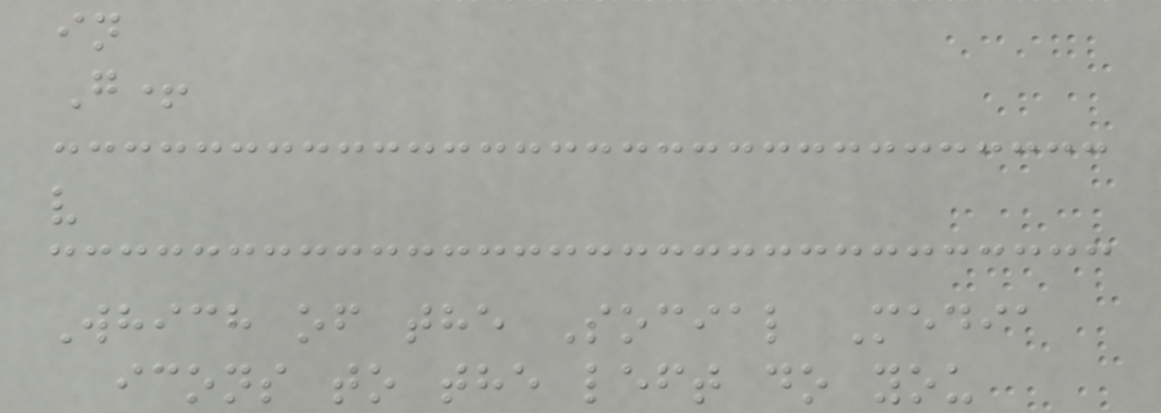in
G+
v
Which of the Social Media
icons to the left do you
